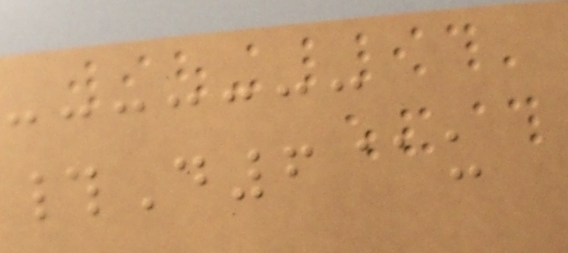#D6@u
